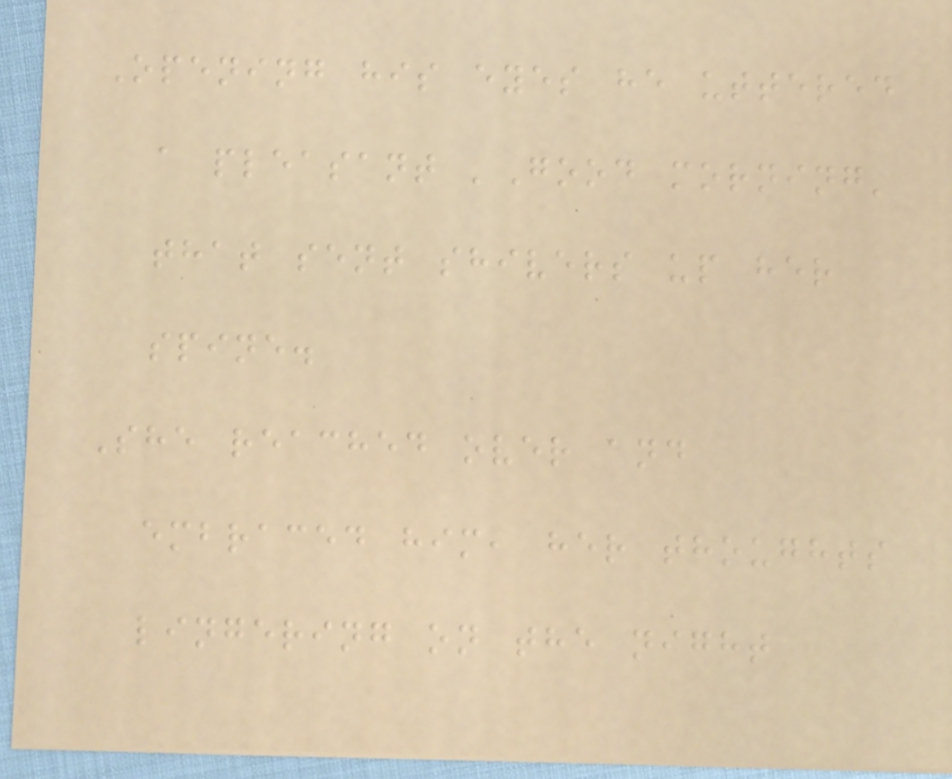Opening his eyes he uttered
a pleasant 'Good morning'
that sent shivers up her
spine.
She reached over and
embraced him, her thoughts
lingering on the night
